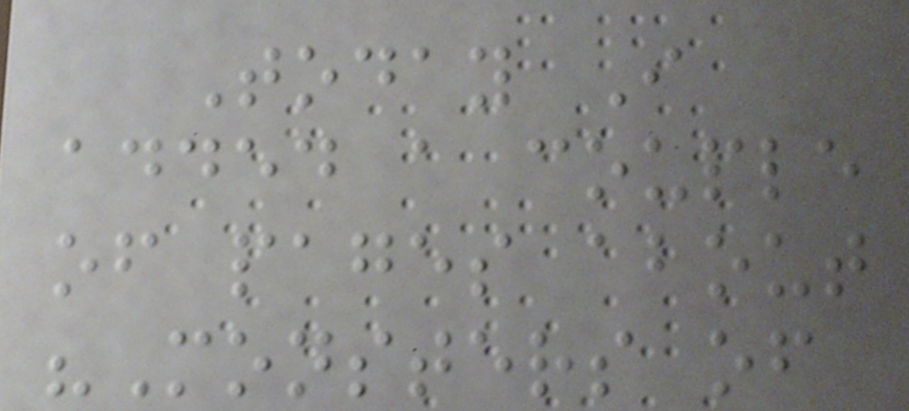Today I
added a couple
of pages about
"Monsters of
